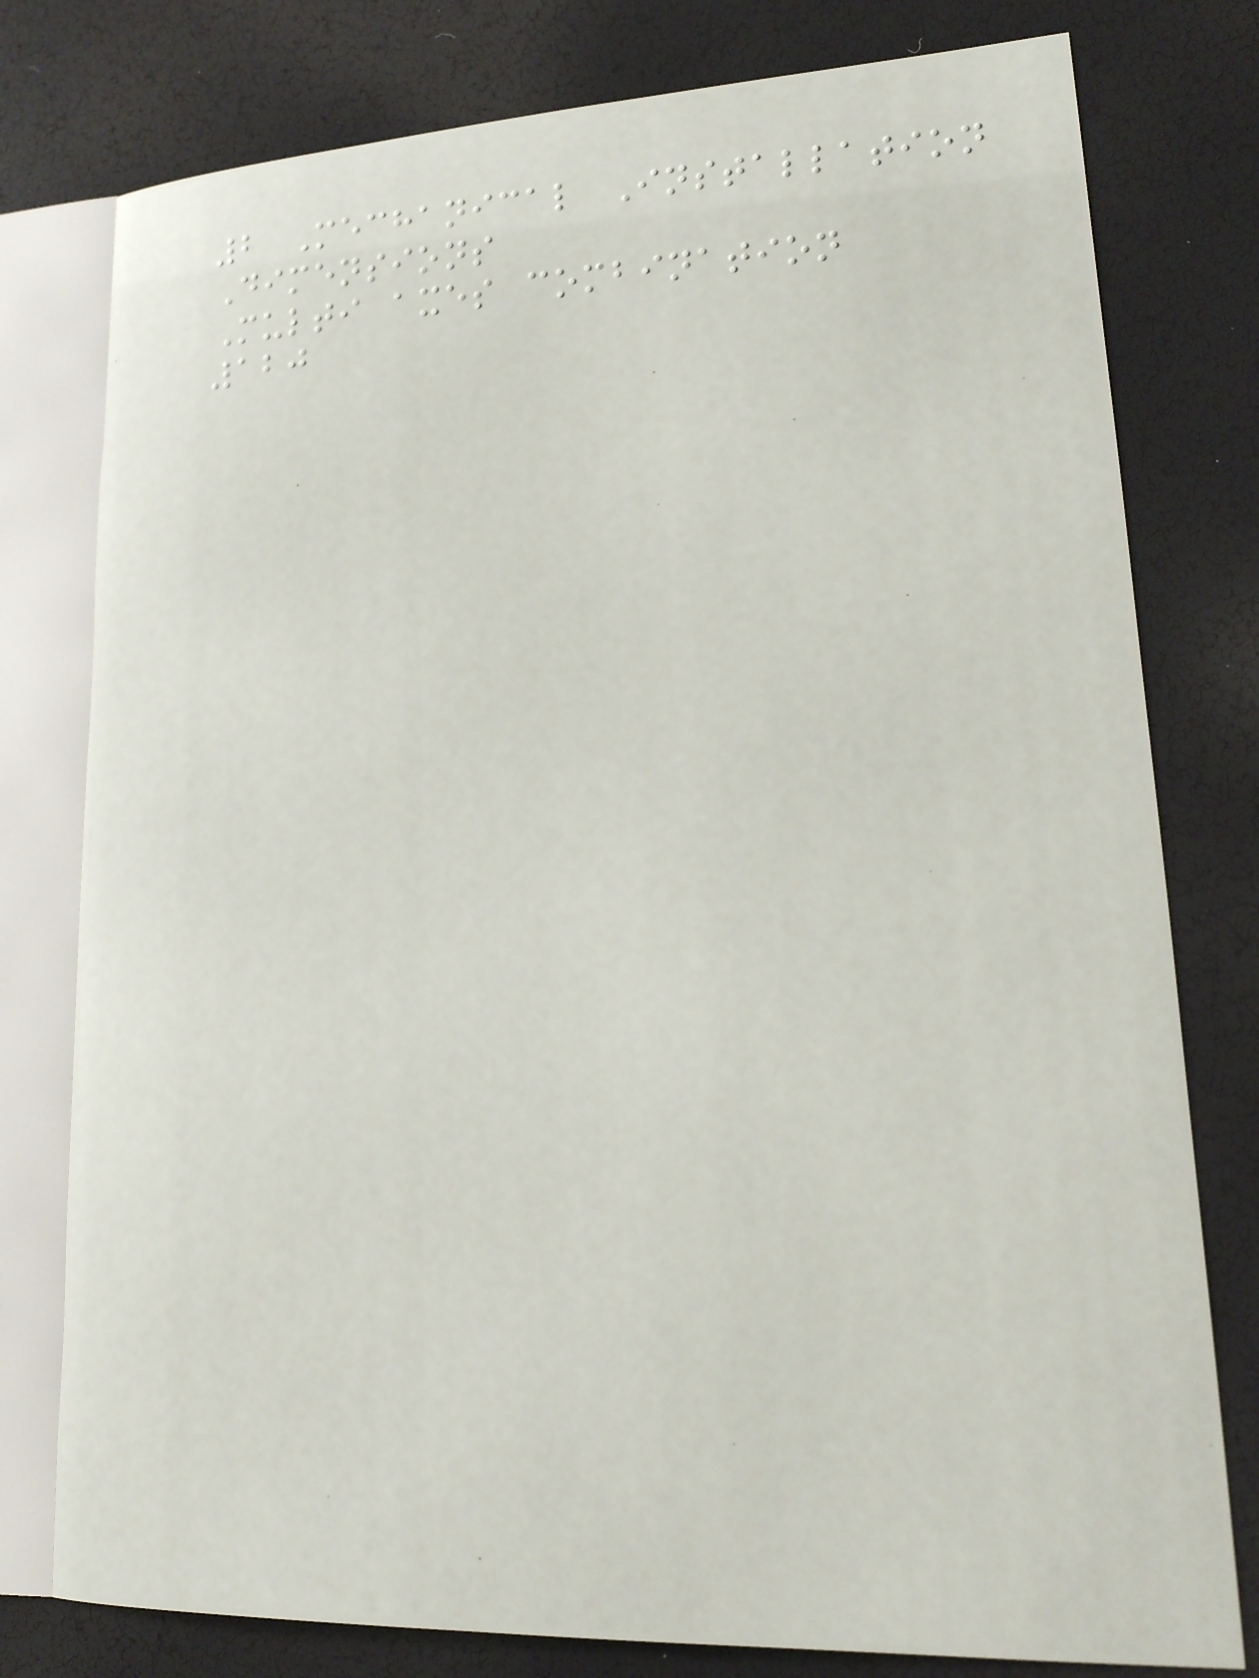2 Mechanical Installation
Dimensions
Multi axes combination
120
